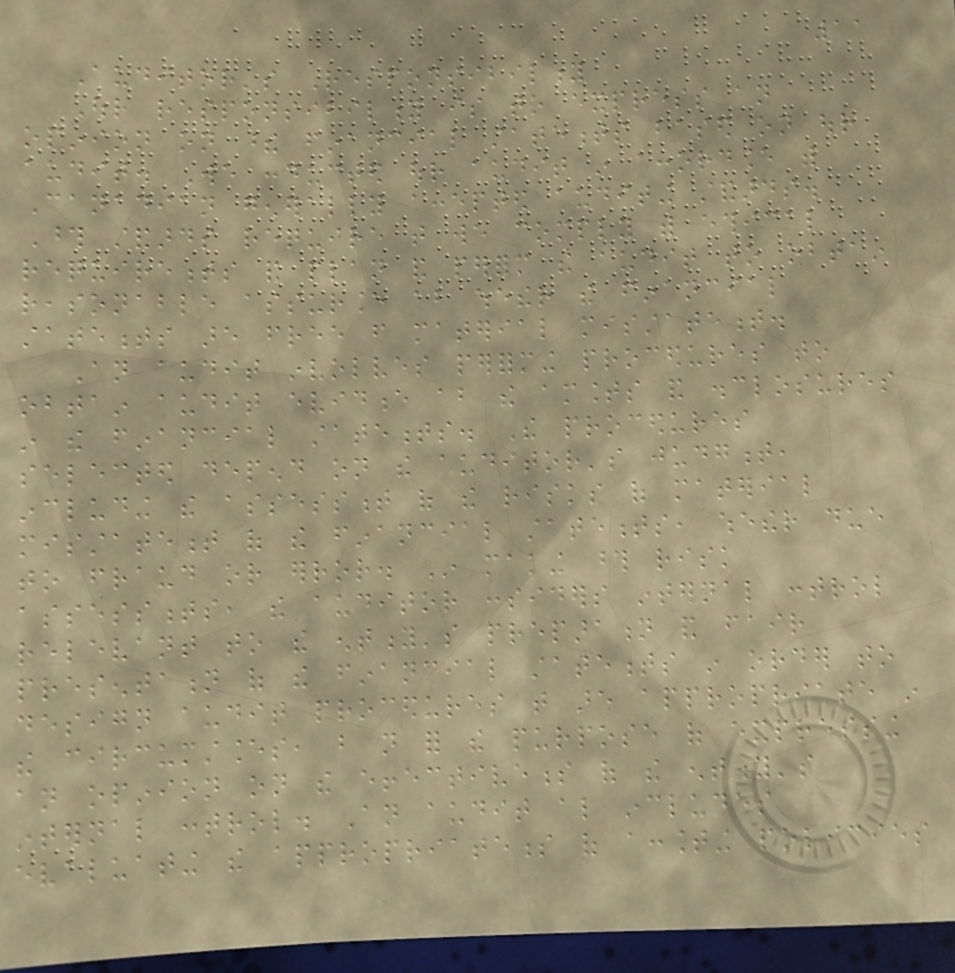11
Auditor's Responsibility
Our responsibility is to express an
opinion on these financial statements based on our
audit. We conducted our audit in accordance with
Canadian generally accepted auditing standards.
Those standards require that we comply with ethical
requirements and plan and perform the audit to obtain
reasonable assurance about whether the financial
statements are free from material misstatement.
An audit involves performing procedures to
obtain audit evidence about the amounts and disclosures
in the financial statements. The procedures
selected depend on the auditor's judgment,
including the assessment of the risks of material
misstatement of the financial statements, whether due
to fraud or error. In making those risk
assessments, the auditor considers internal control
relevant to the entity's preparation and fair
presentation of the financial statements in order to
design audit procedures that are appropriate in
the circumstances, but not for the purpose of expressing
an opinion on the effectiveness of the entity's
internal control. An audit also includes
evaluating the appropriateness of accounting policies
